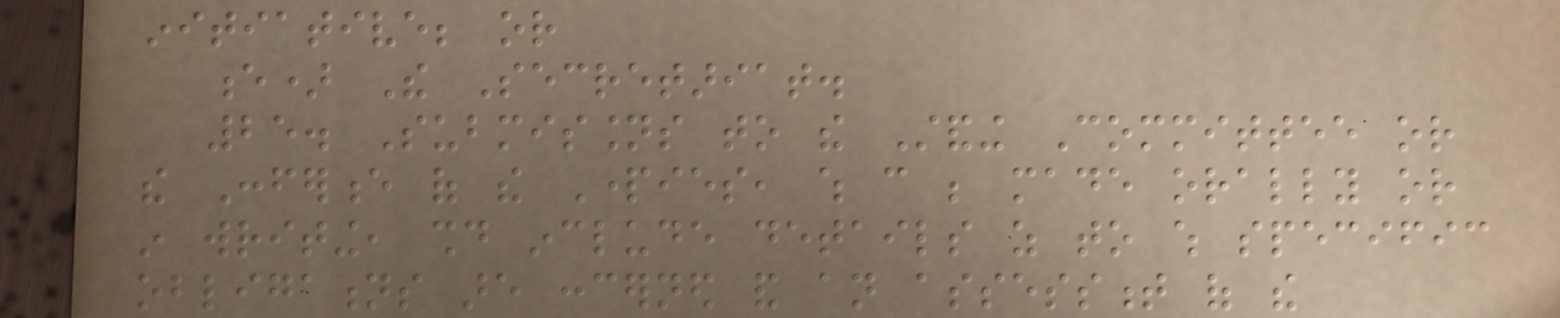initiative; or
e) The Secretariat.
25. Submissions to the Standing Committee or
the Conference of the Parties, which can be made orally or
in writing, should include details as to which specific
obligations are concerned and an assessment of the
